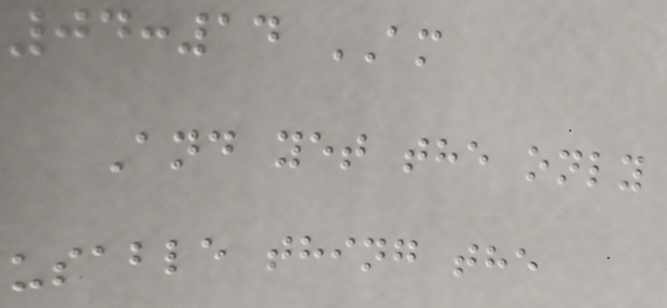04:14 AM
And yet the only
usable thing the
